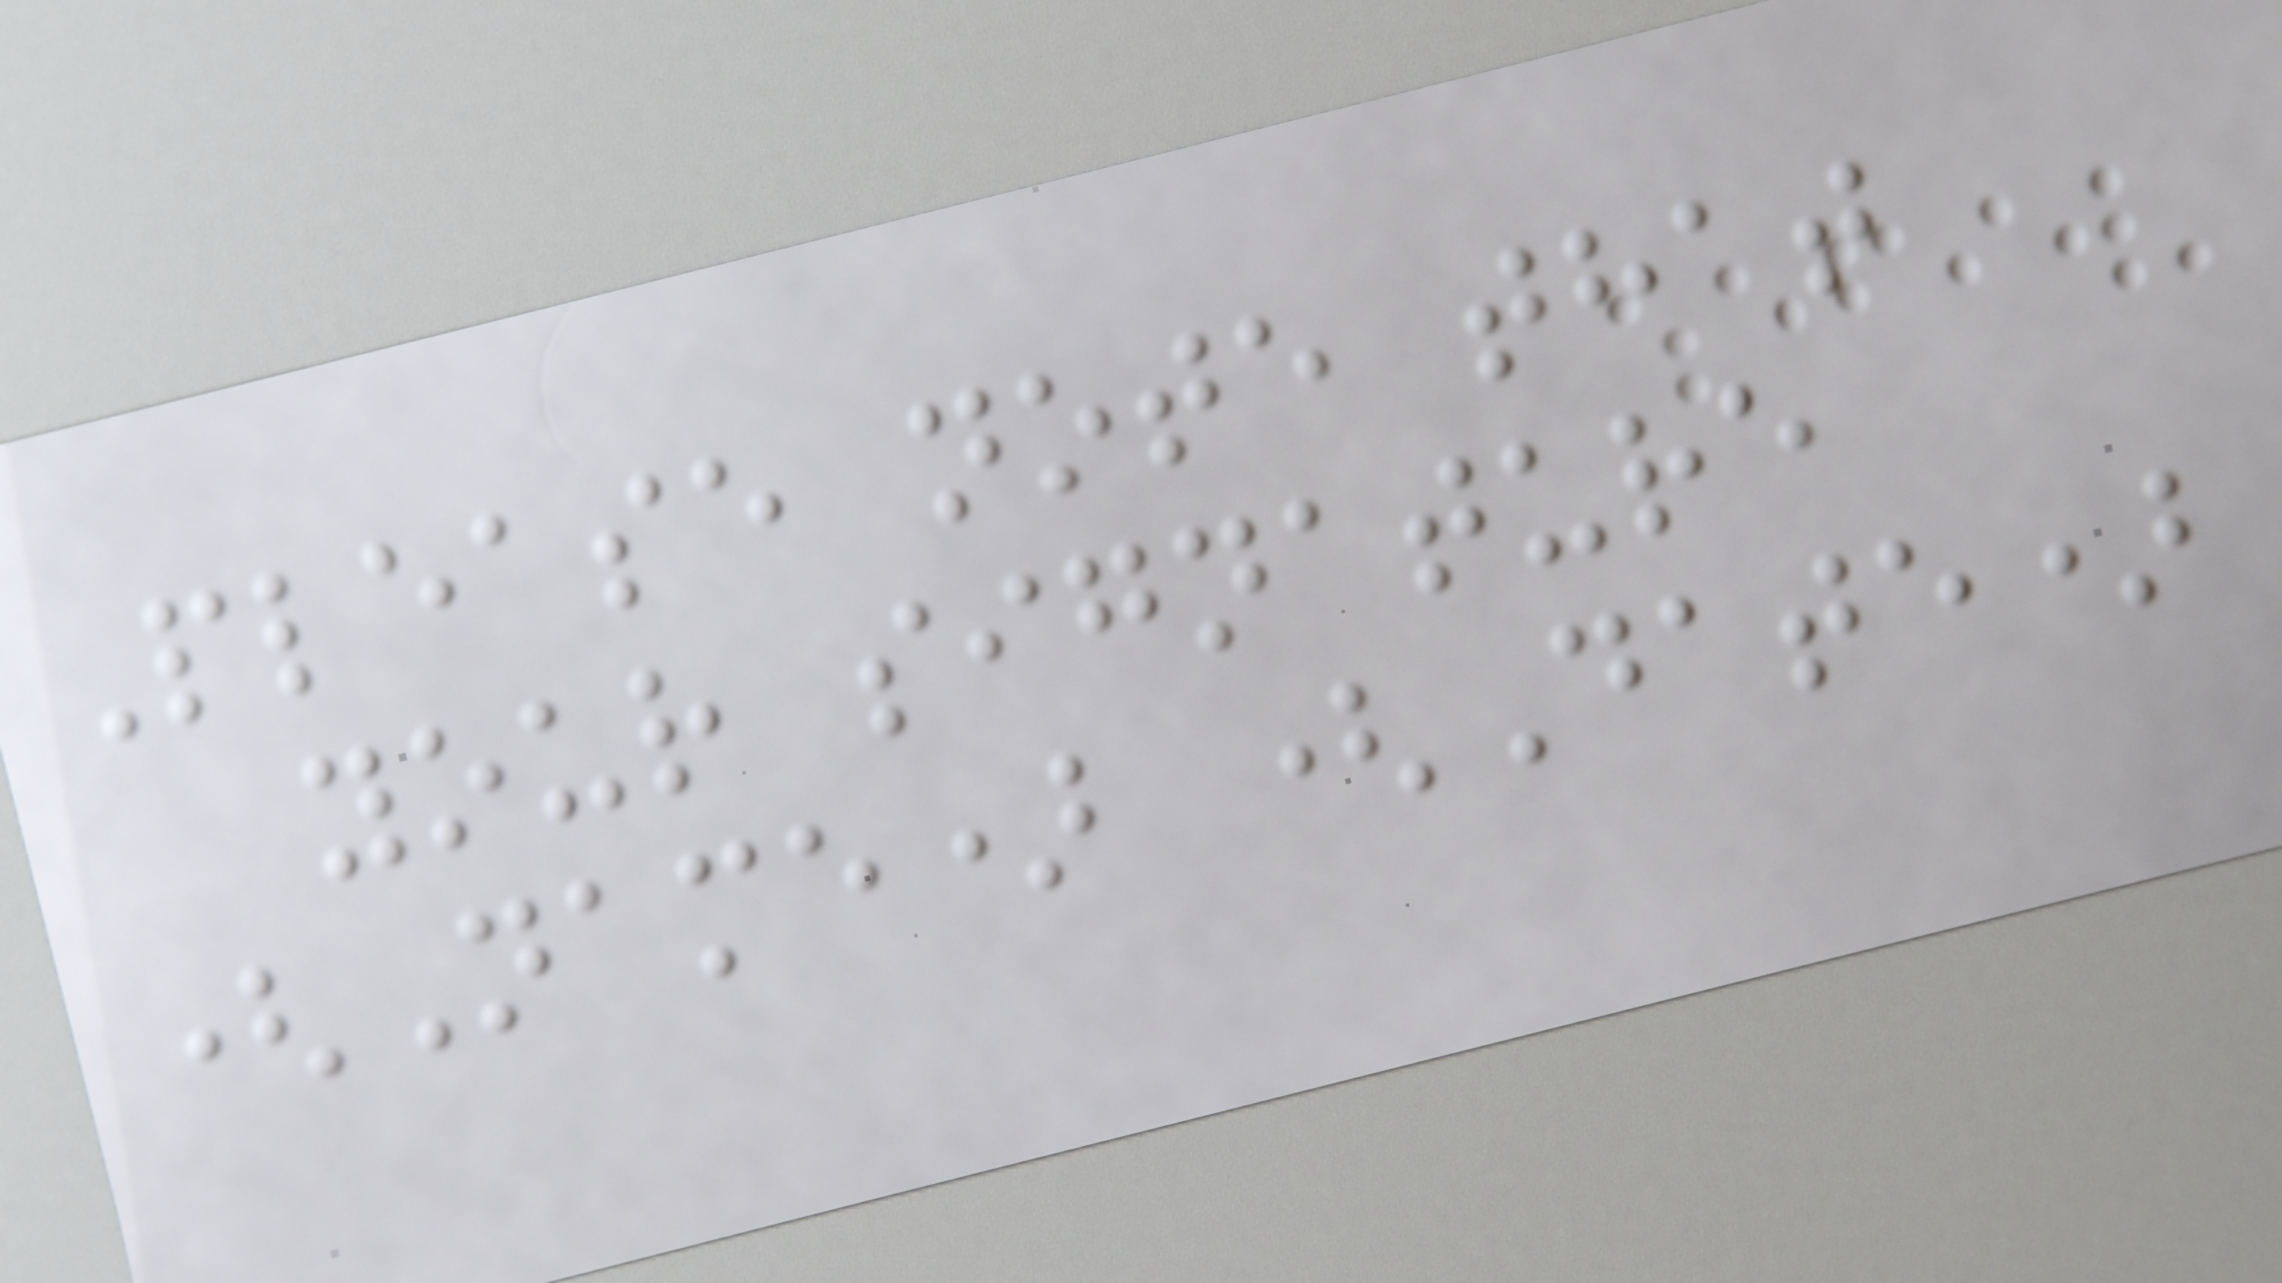Please note that
your signature
(Name) (Date)
